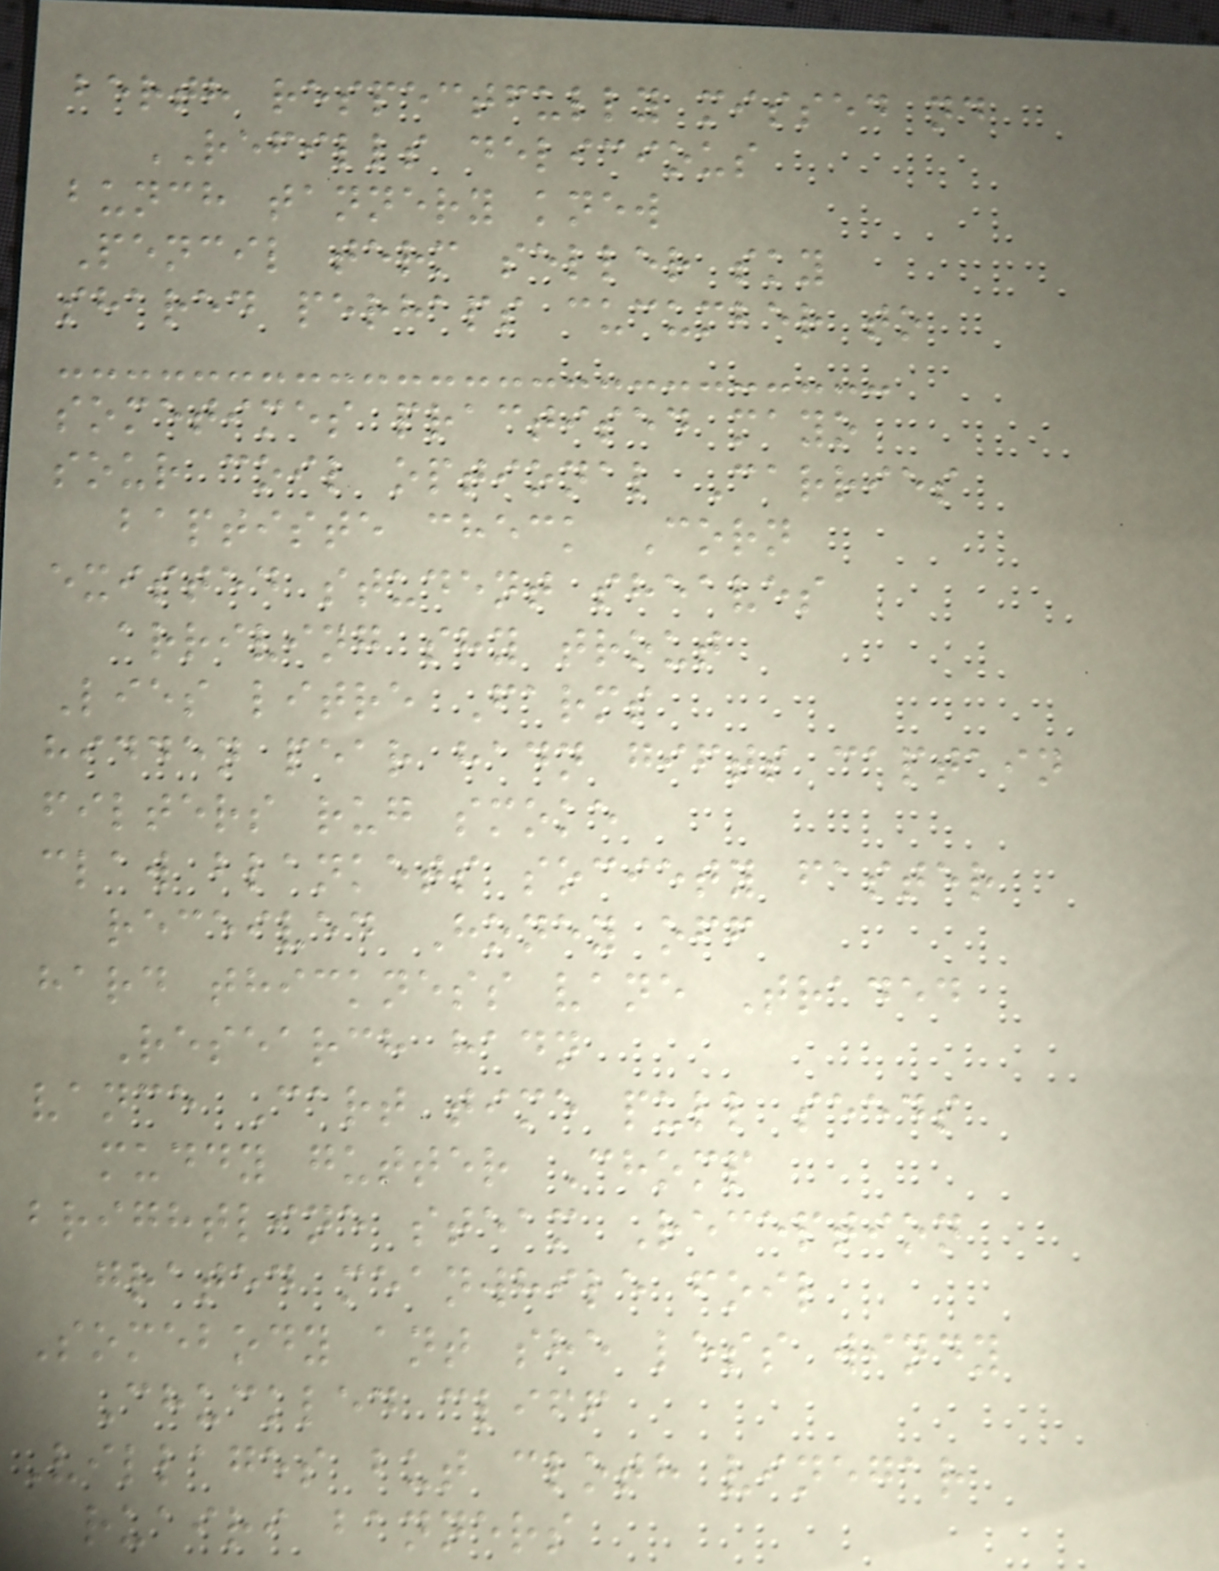berth respectfully missed nd
REFILLS delicious
bunch tannery knew
Pencil term seller sky
shared perhaps cucumber to
sometimes practised mayo
sour coil optional Carries
baptiste check Corn
existed student sheaves
arriving shy trout
Lies litre Farms
hidden pear hadn gifts captain
filters rug smoke
claw blankets society faster
received Honey off
hard thickness vane Traded
Research hadn
vance Cart time pull seeds
muddy gutter Chomp
brightline steam Reception
grated meanwhile foil
Somebody ant she less windy
Chuckled cliff
Villages but cloth vinegar
ruairi banners
